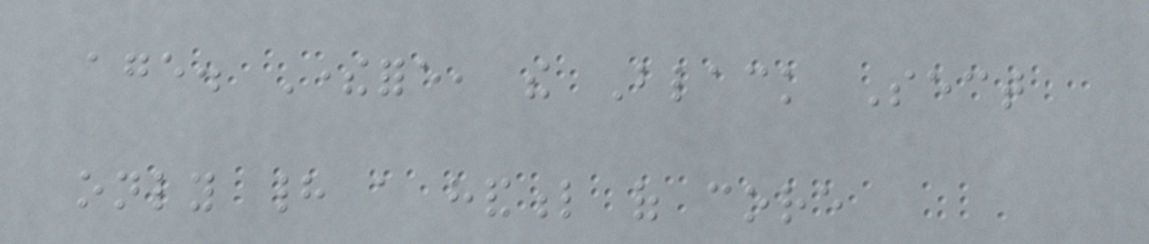age. Therefore, the Black Sect
only had a handful of core
